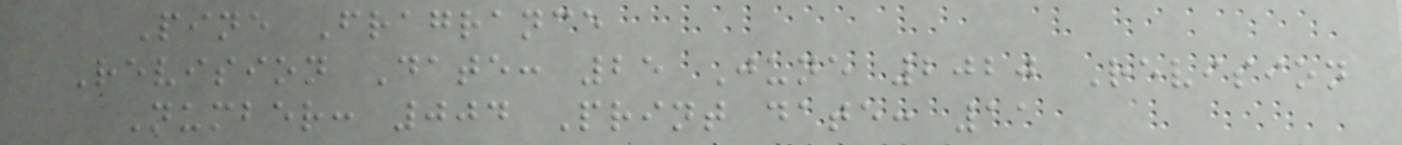Pine Fragrance
Revision Date: 25 June 2020 Revision
Number: 004 Print date: 11
